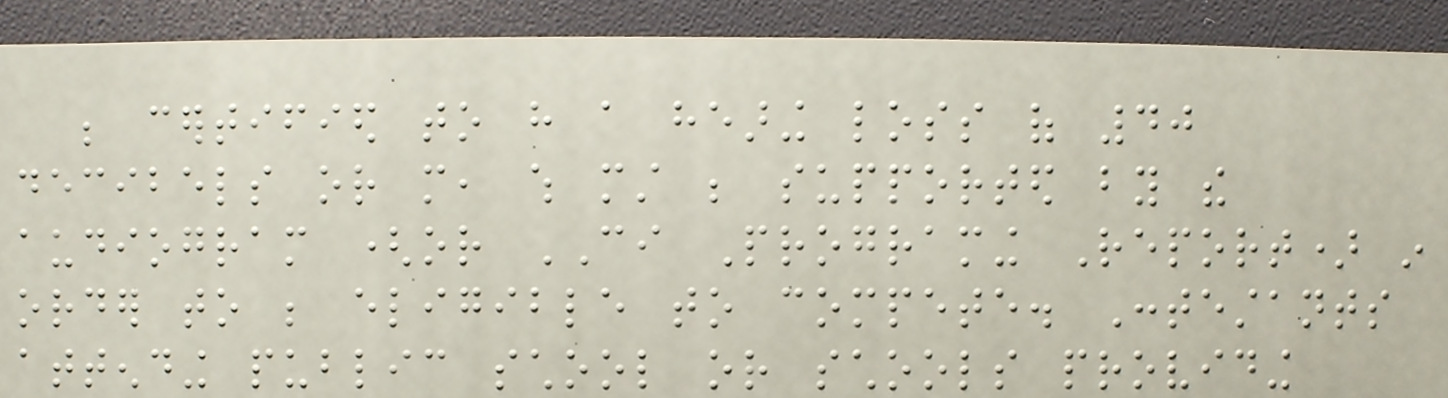be certified to have a hearing loss of 40
decibels or more, which must be supported by the
audiogram (or CI Programing Report) in
order to be eligible to compete. Contestants
attending public school or schools providing
